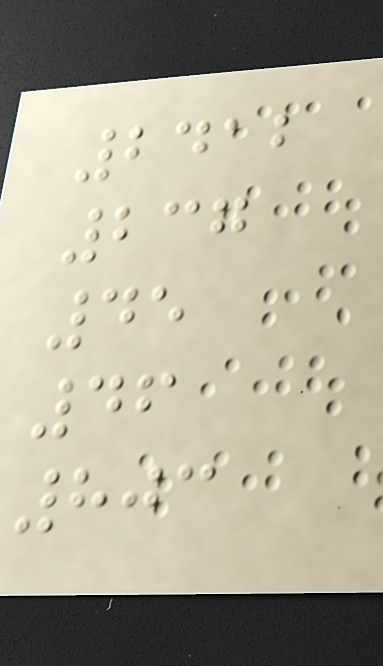2412
237
45
46
803
